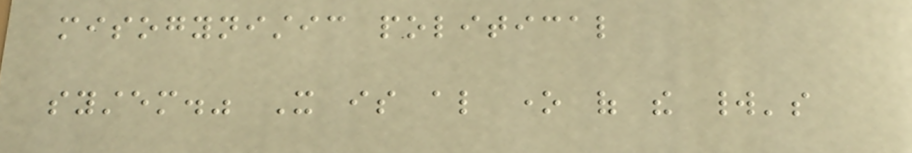misogynistic political
system." It is also one of the world's
